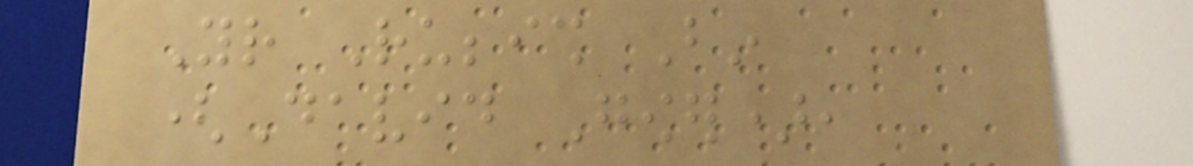Your Rubbish Bin
(David Gower),
